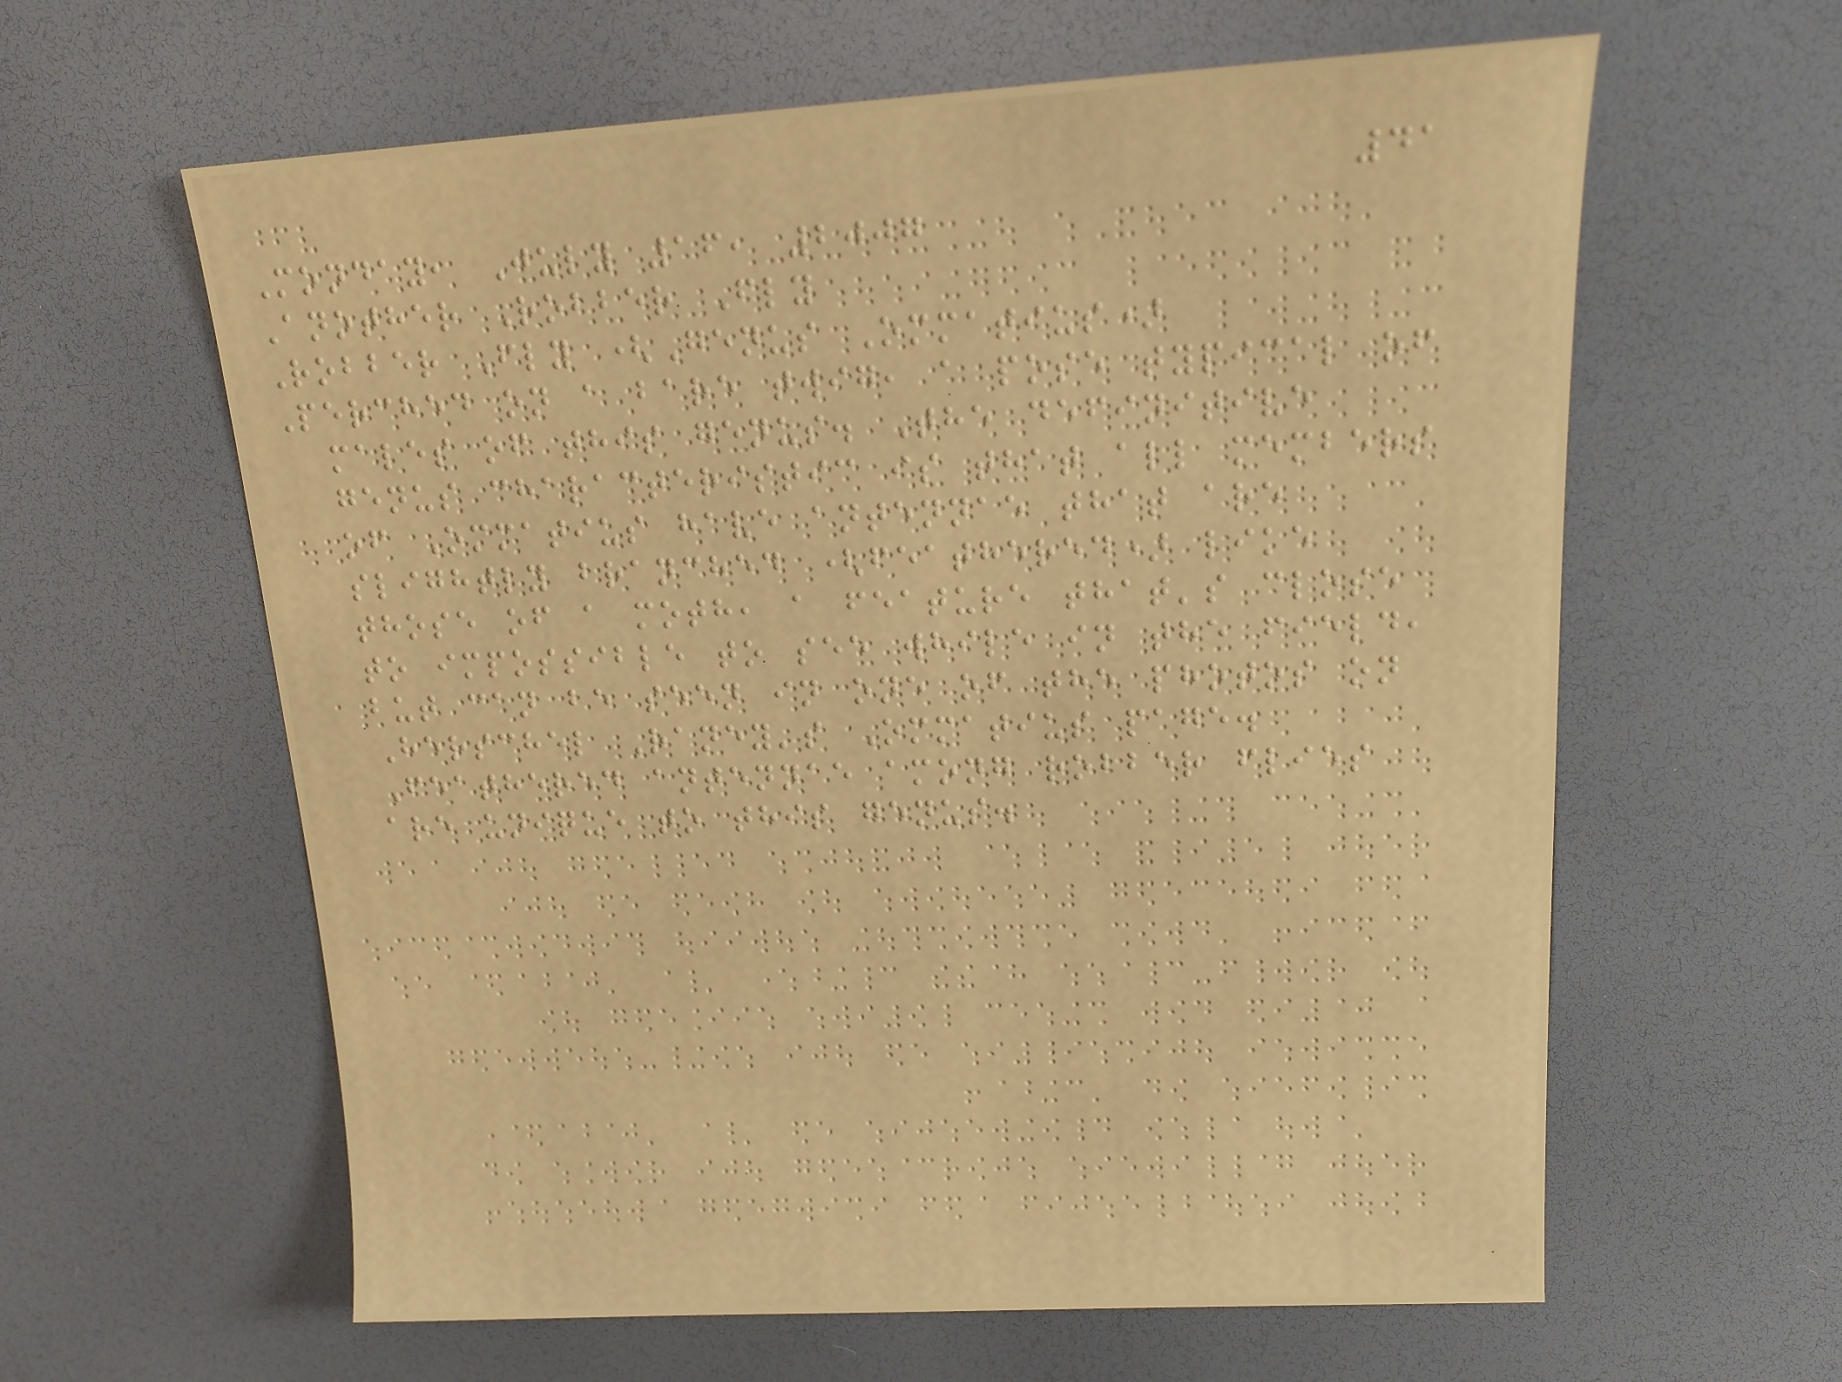41
Monday, July 16, 2007
Another Robber Fly
Robber Fly (Genus Ommatius)
Perched on a bare twig, a pose typical of
males of this genus. The definitive
genus characteristic is that all members
of Ommatius have antennae that are
slightly branched (feathered) like
those of a moth, a feature that's close
to impossible to see while in the field,
but can be seen in one of the photos on
Herschel Raney's Ommatius page.
Feathered antennae among robber flies
are unique to this genus.
